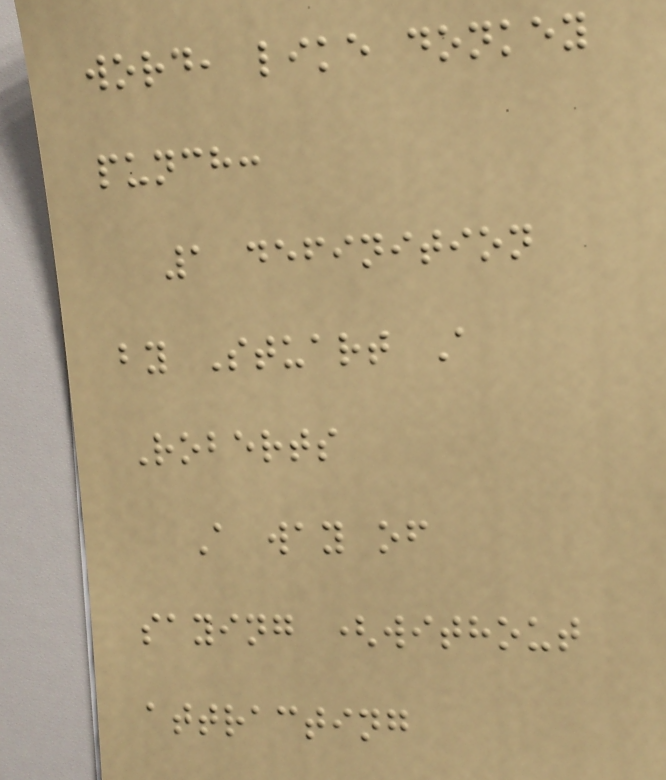word, like donkey
punch:
1 definition
by Stuart A
Roberts
A way of
saying (without
attracting
